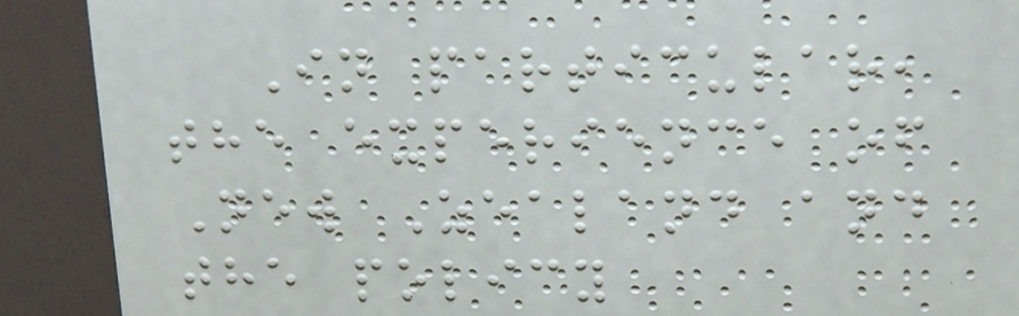In particular,
the experience of
New Zealand and
the policy
